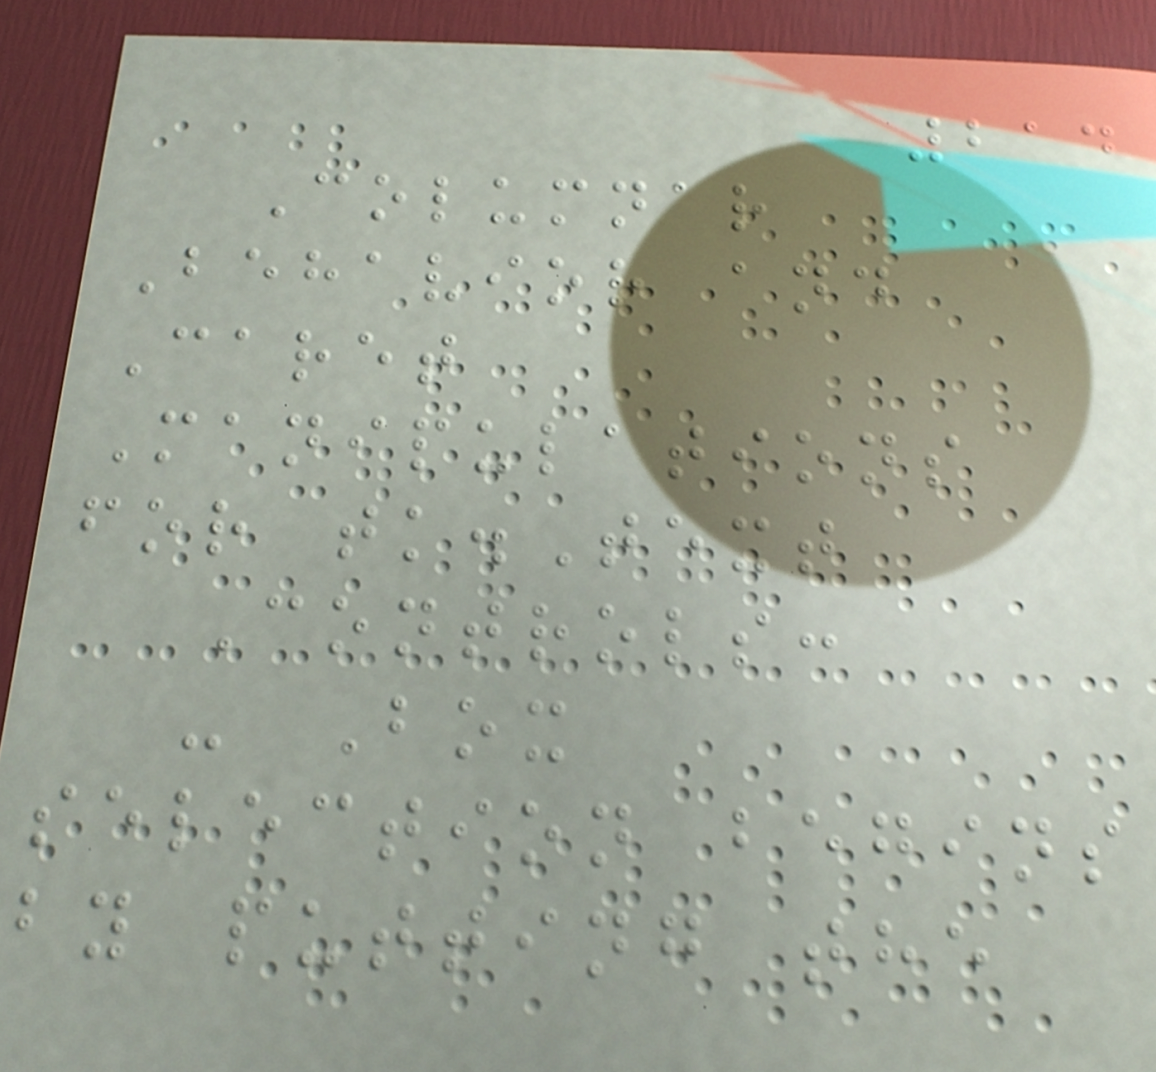214
Columnar
Behavior and
Caret
Manipulations
for tk.Text
Controls:
- Box
selection begins
by putting the
